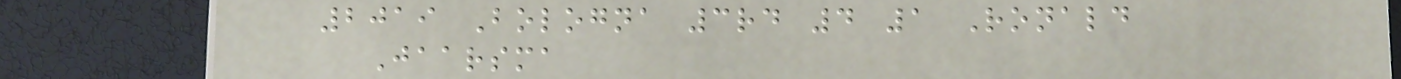2019 Bologna 3rd 4 1 Ronald
Jaarsma
